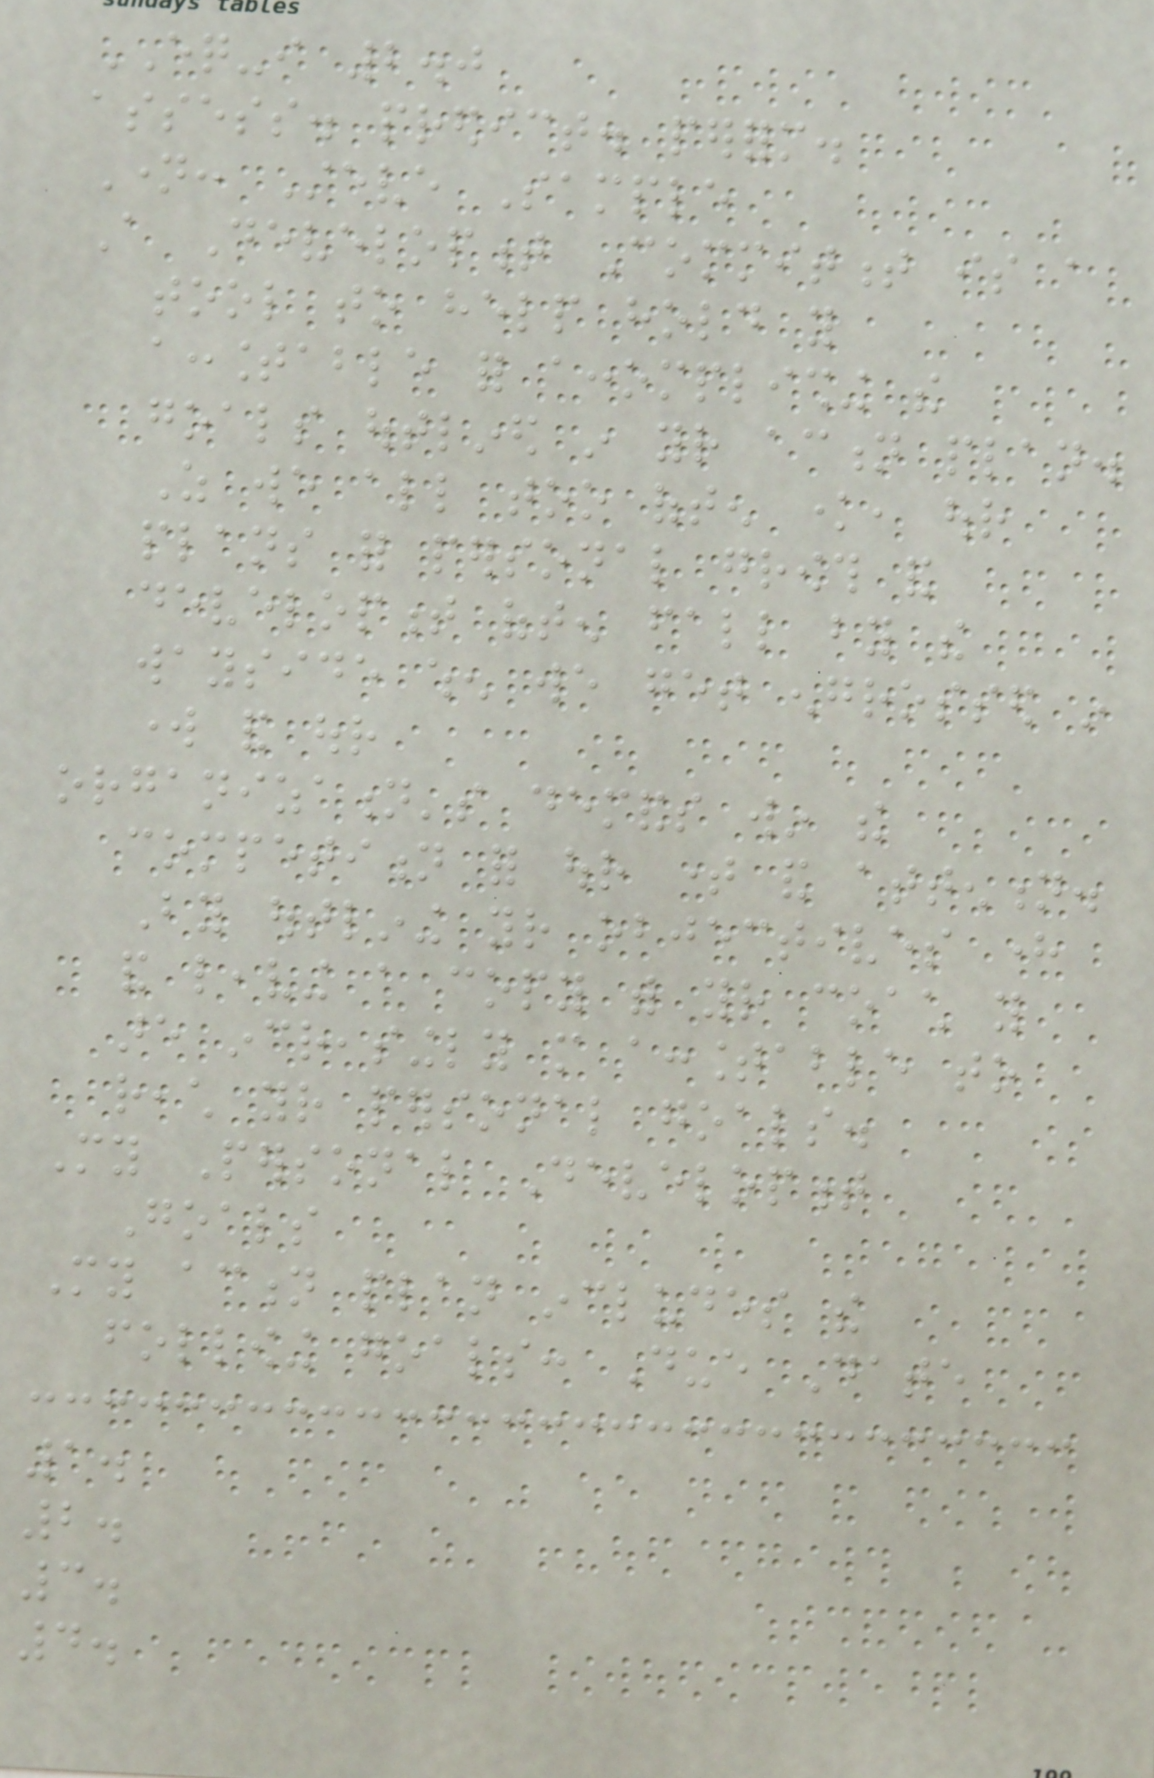EQ-i 2.0
assess. predict. perform.
Name: Steve Sample
A Development Commitment is a
tool to help hold you
accountable for accomplishing the
goals outlined in your action plan.
As we all too often know, our
plans for personal growth and
development often fall by the
wayside when we get engrossed in
work and our
organization's demands win the
competition for our time and attention.
By outlining your objectives here
and leaving a copy with your coach you
are increasingly more accountable to
reach your personal goals.
My Personal Development
Goals
My action plan includes the
following goals: Due Date
1.
2.
3.
4.
